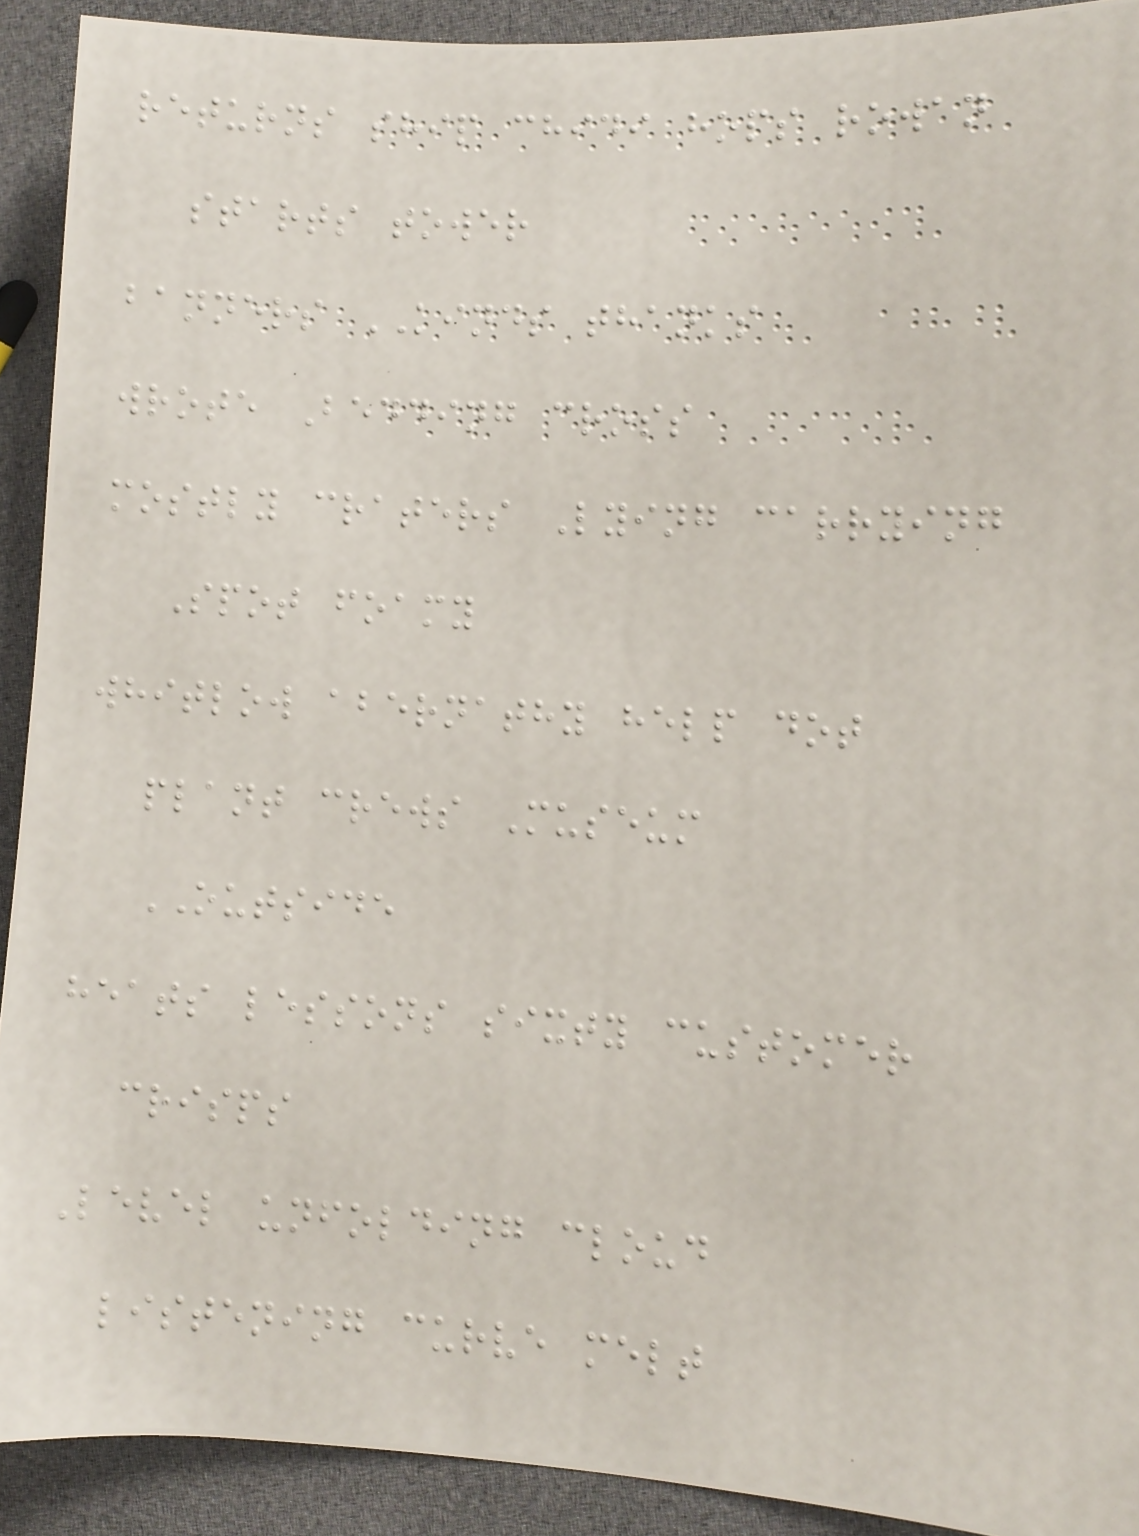returns ship chidi hops rowan
starts tower
banners KINDS thanks
wrote Bedding cross
mostly craters Lying carrying
Spot foamy
whitlow abernathy help dot
plant crews Museum
OUTSIDE
heats lessons sixty customer
crisps
Level unfolding cloud
listening curve melt
